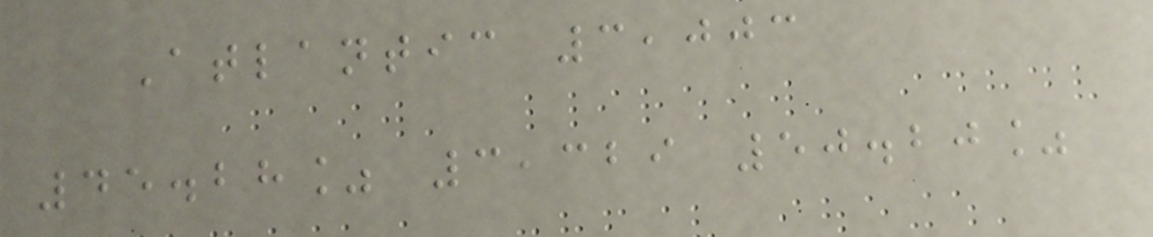Atlantic 3,003
45.28% 3,329 50.20%
